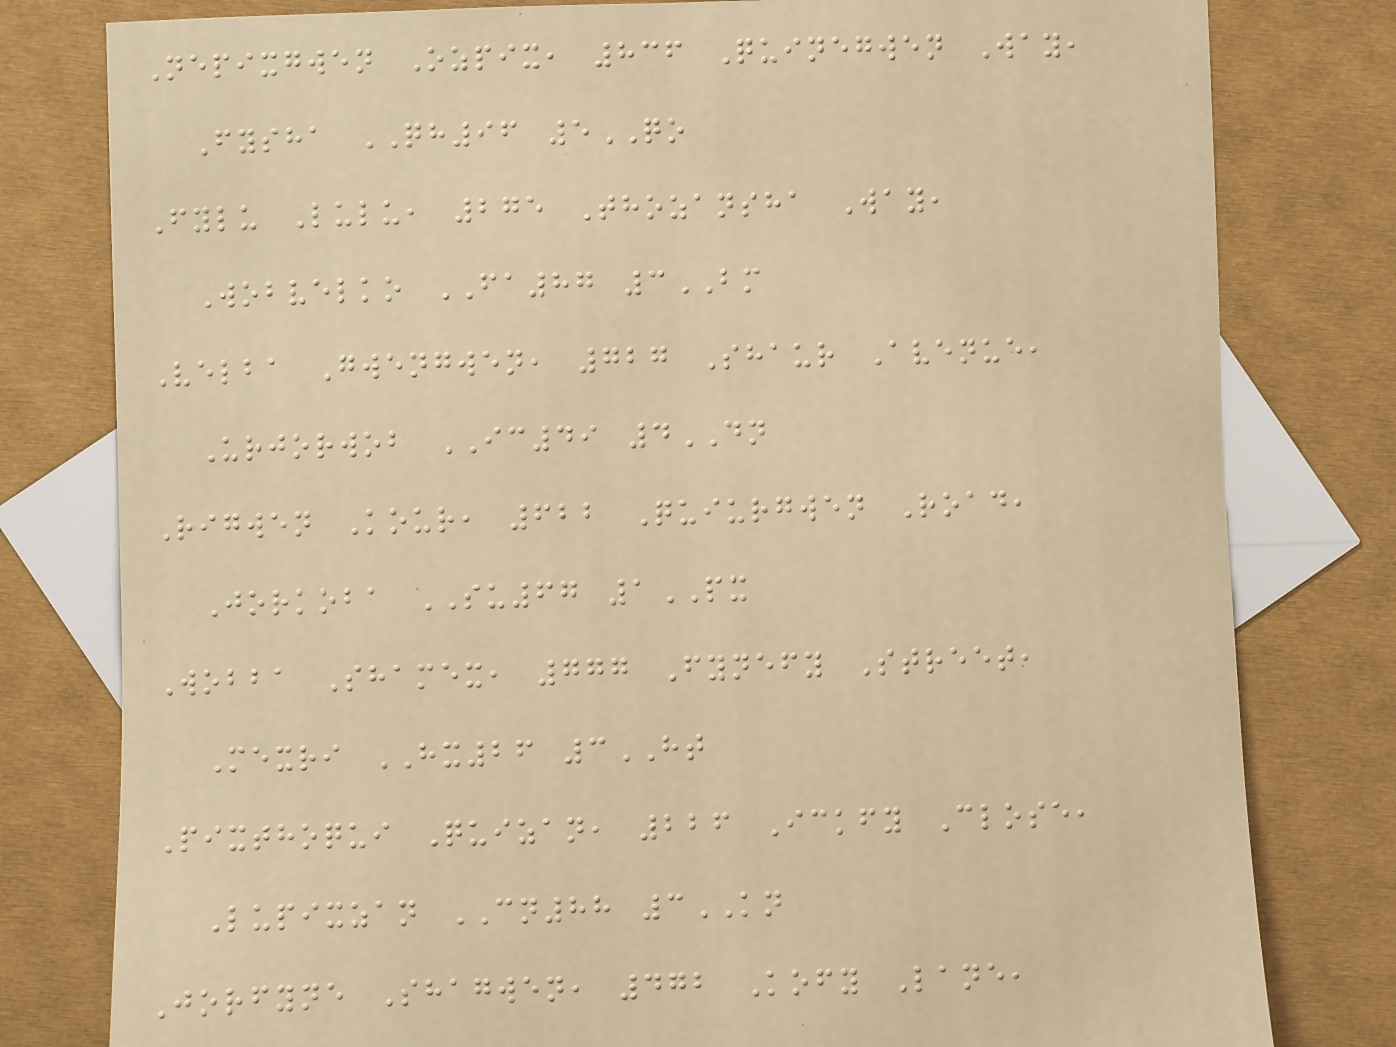Nepixgwen Ozpix, 836 Quinegwen Way,
Fysha QH96 5QO
Fylu Lulu, 275 Thozansha Way,
Wobvelko FA87 3BM
Velba Gwengwen, 727 Shaur Avenue,
Urjorwob IC49 4DN
Rigwen Kour, 622 Quiurgwen Road,
Jorkoba SU67 1PX
Wobba Shamex, 777 Fynefy Street,
Mexri HX26 3HT
Pixthoqui Quizan, 226 Ickfy Close,
Lupixzan CN88 3KN
Jorfyne Shagwen, 472 Kofy Lane,
